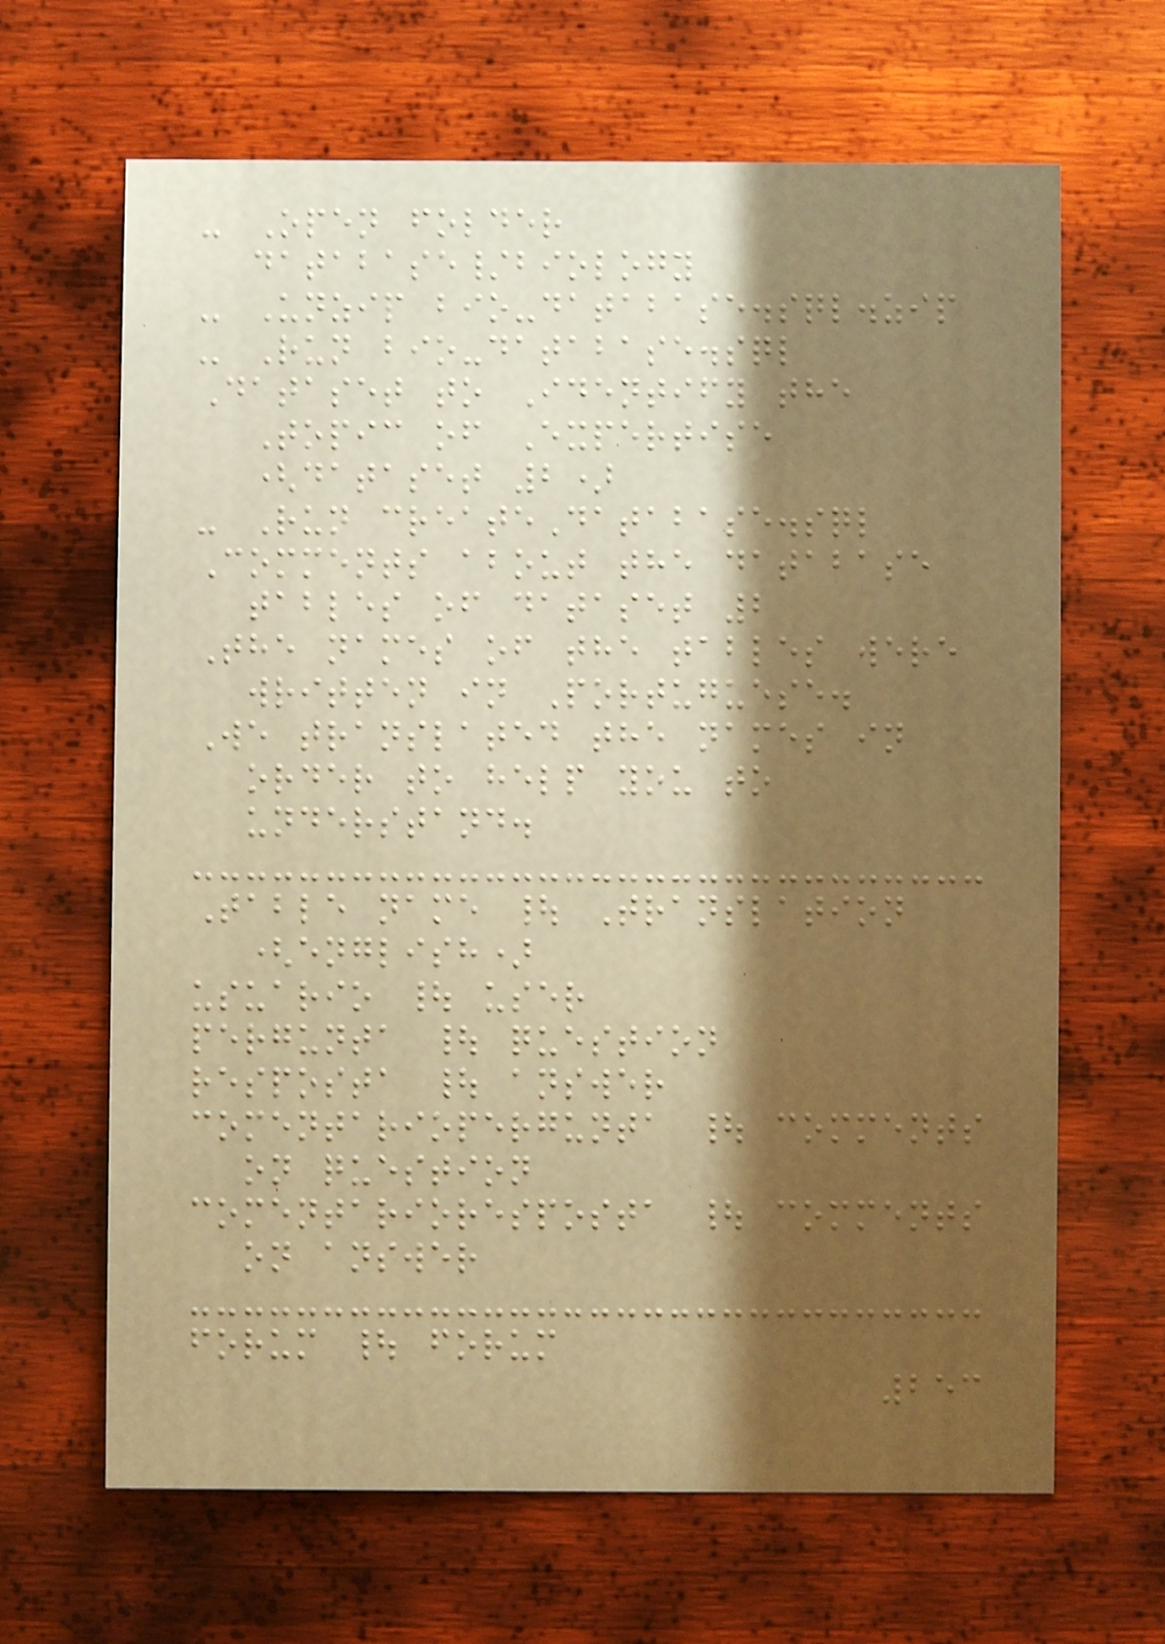- Open folder
database/biology
- Unzip bio-database.sql.zip
- Run bio-database.sql
Dataset to Identify the
Topic of Expertise
(dataset 2)
- Run createDatabase.sql
Comments about the database
tables of dataset 2
The names of the tables were
written in Portuguese.
We translated the names in
order to help you to
understand.
Table name | Translation
(english)
usuario | user
pergunta | question
resposta | answer
comentariopergunta | comments
on question
comentarioresposta | comments
on answer
forum | forum
253
